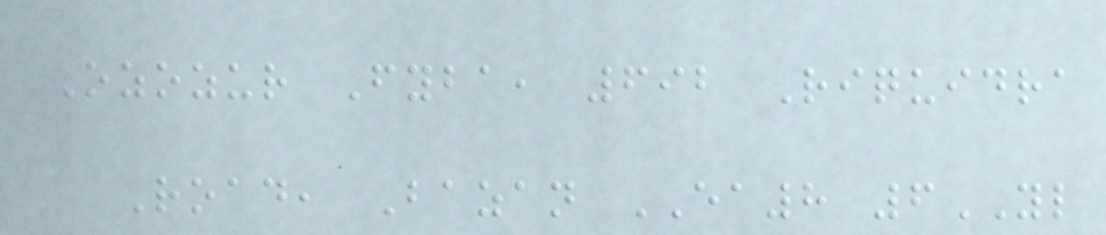Ozozur Fyba, 692 Riquidra
Road, Bazan EA8 6YL
